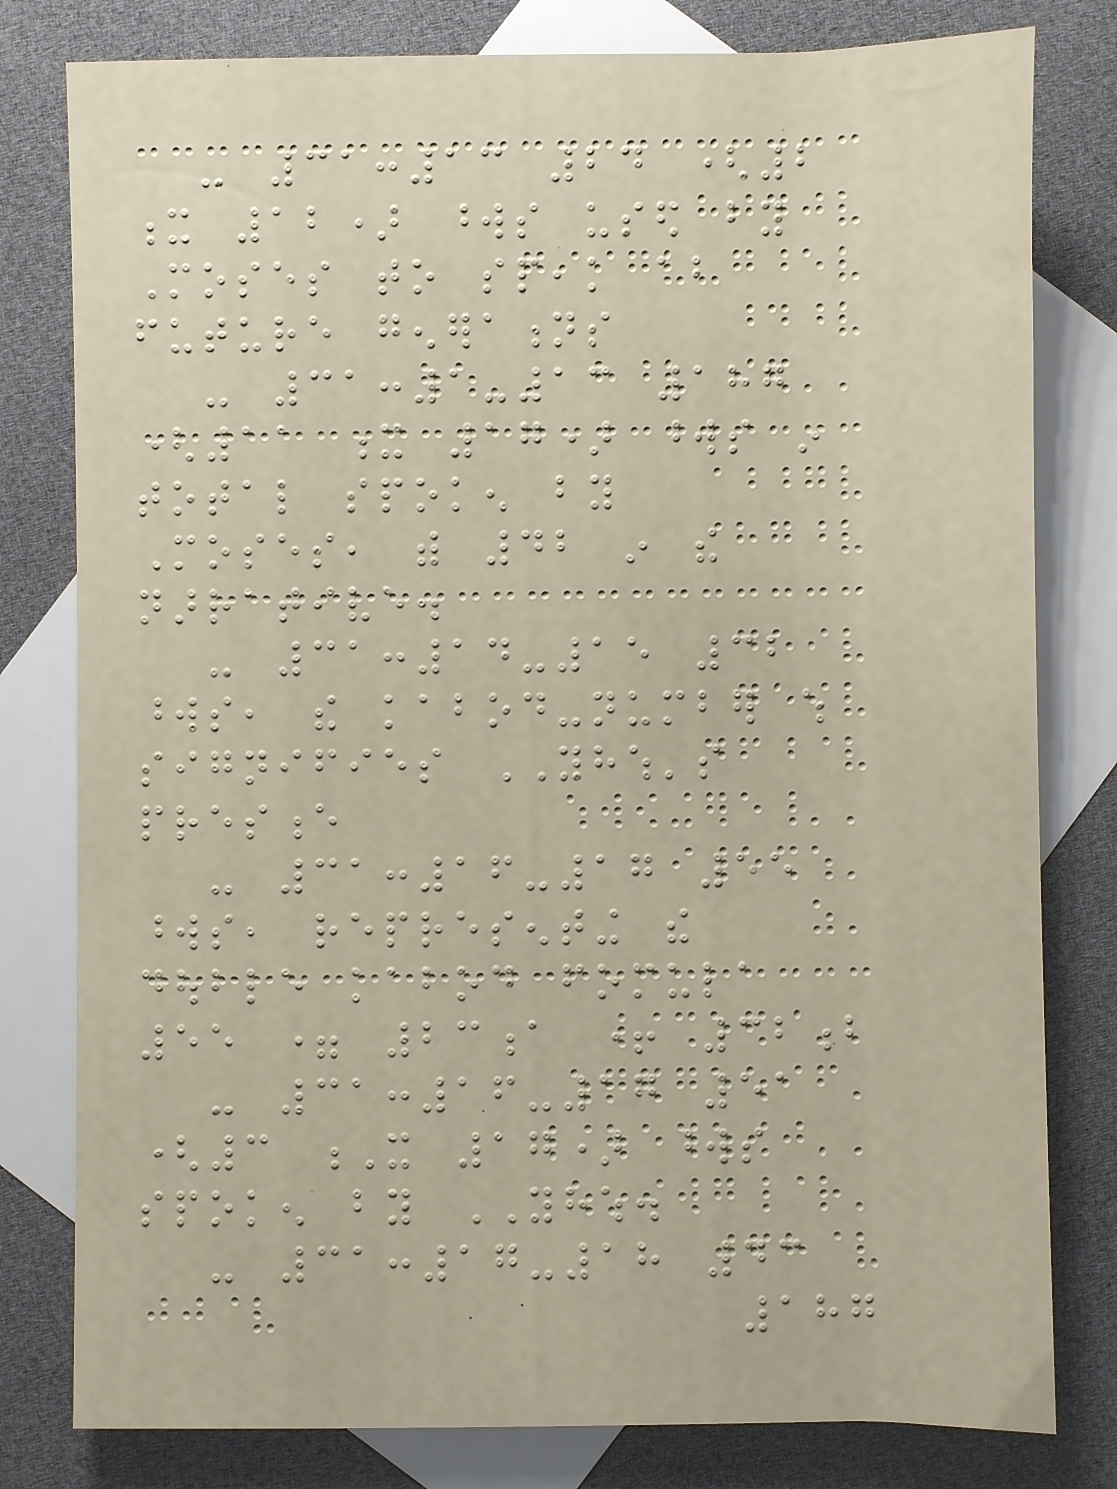- 31:13 24 (2
x 12) words used by
Moses to speak about
future generations
- 31:1-13 187
(11 x 17) words in
total spoken by
Moses, with 42 in the
narrative.
- 31:14-15 32
words, the kabod-number which
signifies YHWH's
presence
- 31:16-17 55
words, representing the
double kabod fomula
55 = 23a + 32b
- 31:16-17 51
(3 X 17) words
spoken by YHWH.
- 31:17-18 43
187
